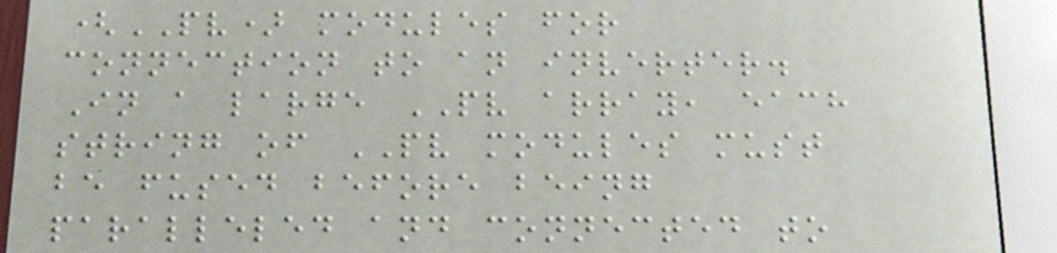(PV) modules for
connection to an inverter.
In a large PV array, each
string of PV modules must
be fused before being
paralleled and connected to
